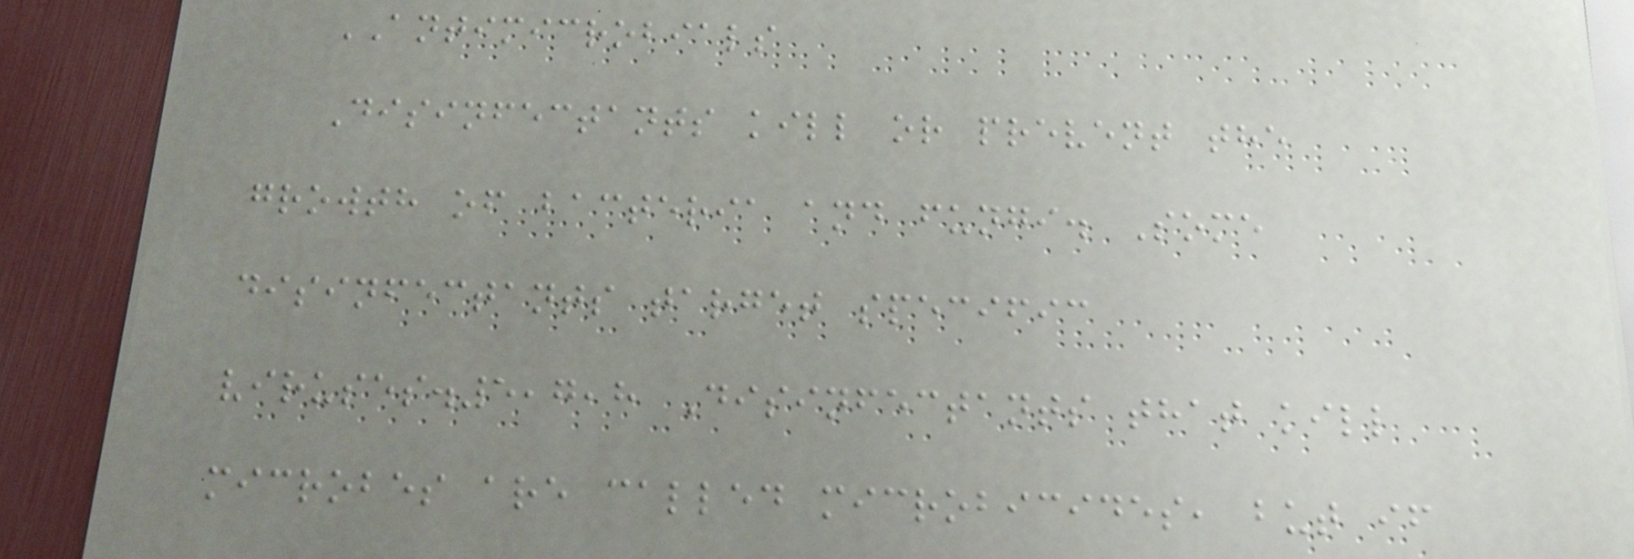ANTIMICROBIALS
Disinfectants kill or prevent the
growth of bacteria and fungi. Some
disinfectants target specific
viruses.5,7,8 Disinfectants that kill
microbes are called microbicides, but if
